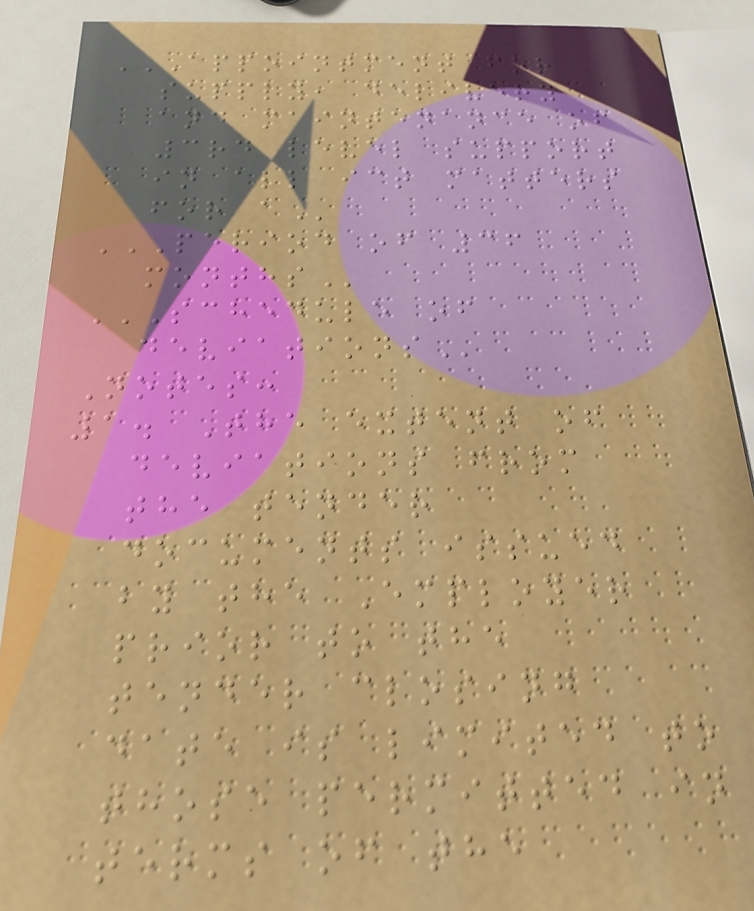APPOINTMENT FOR
SUPPLY, DELIVERY
AND MAINTENANCE OF
3RD LEVEL SUPPORT
IN ALL ICT MATTERS
FOR A
PERIOD OF 36
MONTHS
SCHEDULE OF
DEVIATIONS
Notes:
1. The extent of
deviations from
the tender
documents issued
by the Employer
prior to the
tender closing
date is limited to
those permitted in
terms of the
